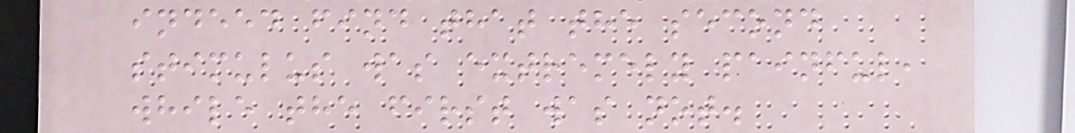indeed find that the second
stimulus was extremely painful,
while the first was not.
